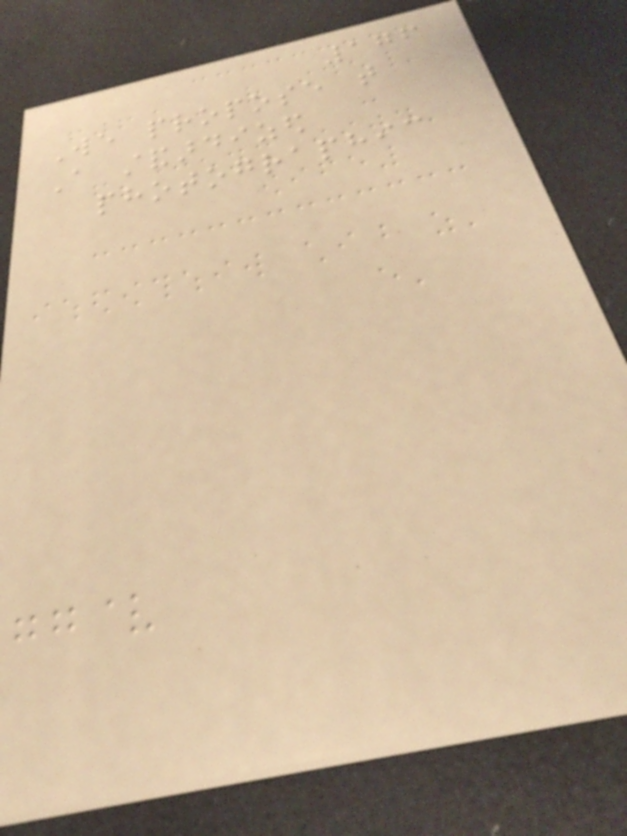176
We propose that
A standardized
photographic
